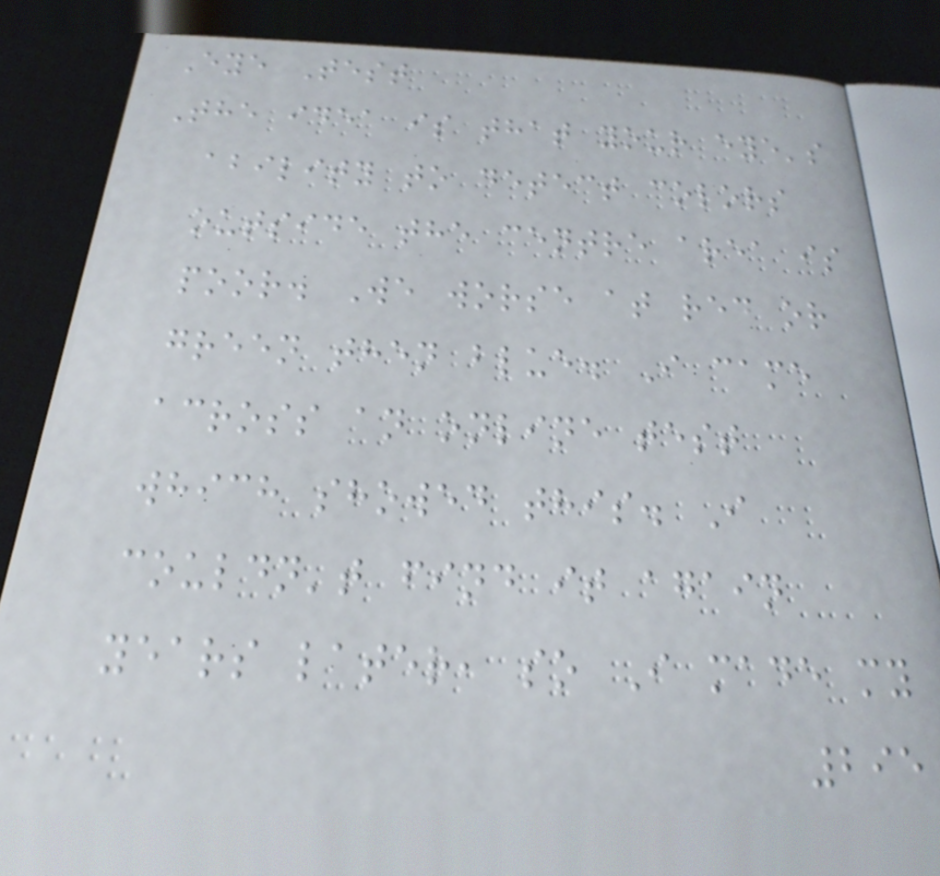Eye Test
The idea is that your eye's
ability to detect colors
outside the centre area is
poor. We worse at red or
green then blue. I came
across an online test
which showed this. I
couldn't find it again
years later, so I made my
295
